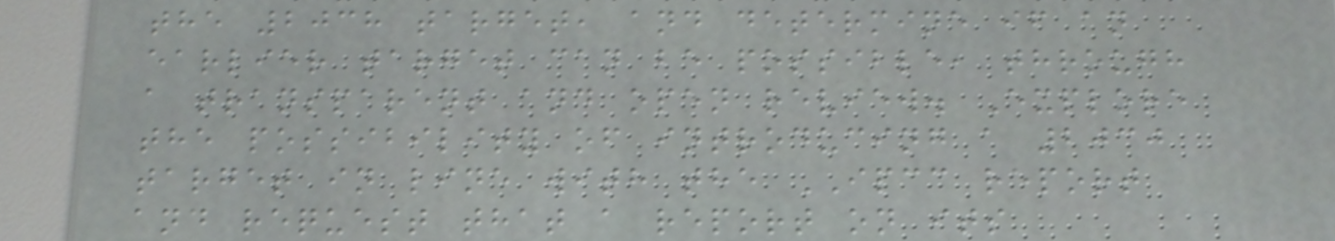the 2038 target, and determine if an
earlier target can be possible, through
a transparent and open review. Explore
the possibility of introducing a 2030
target in line with the IPCC report
and request that a report on its
